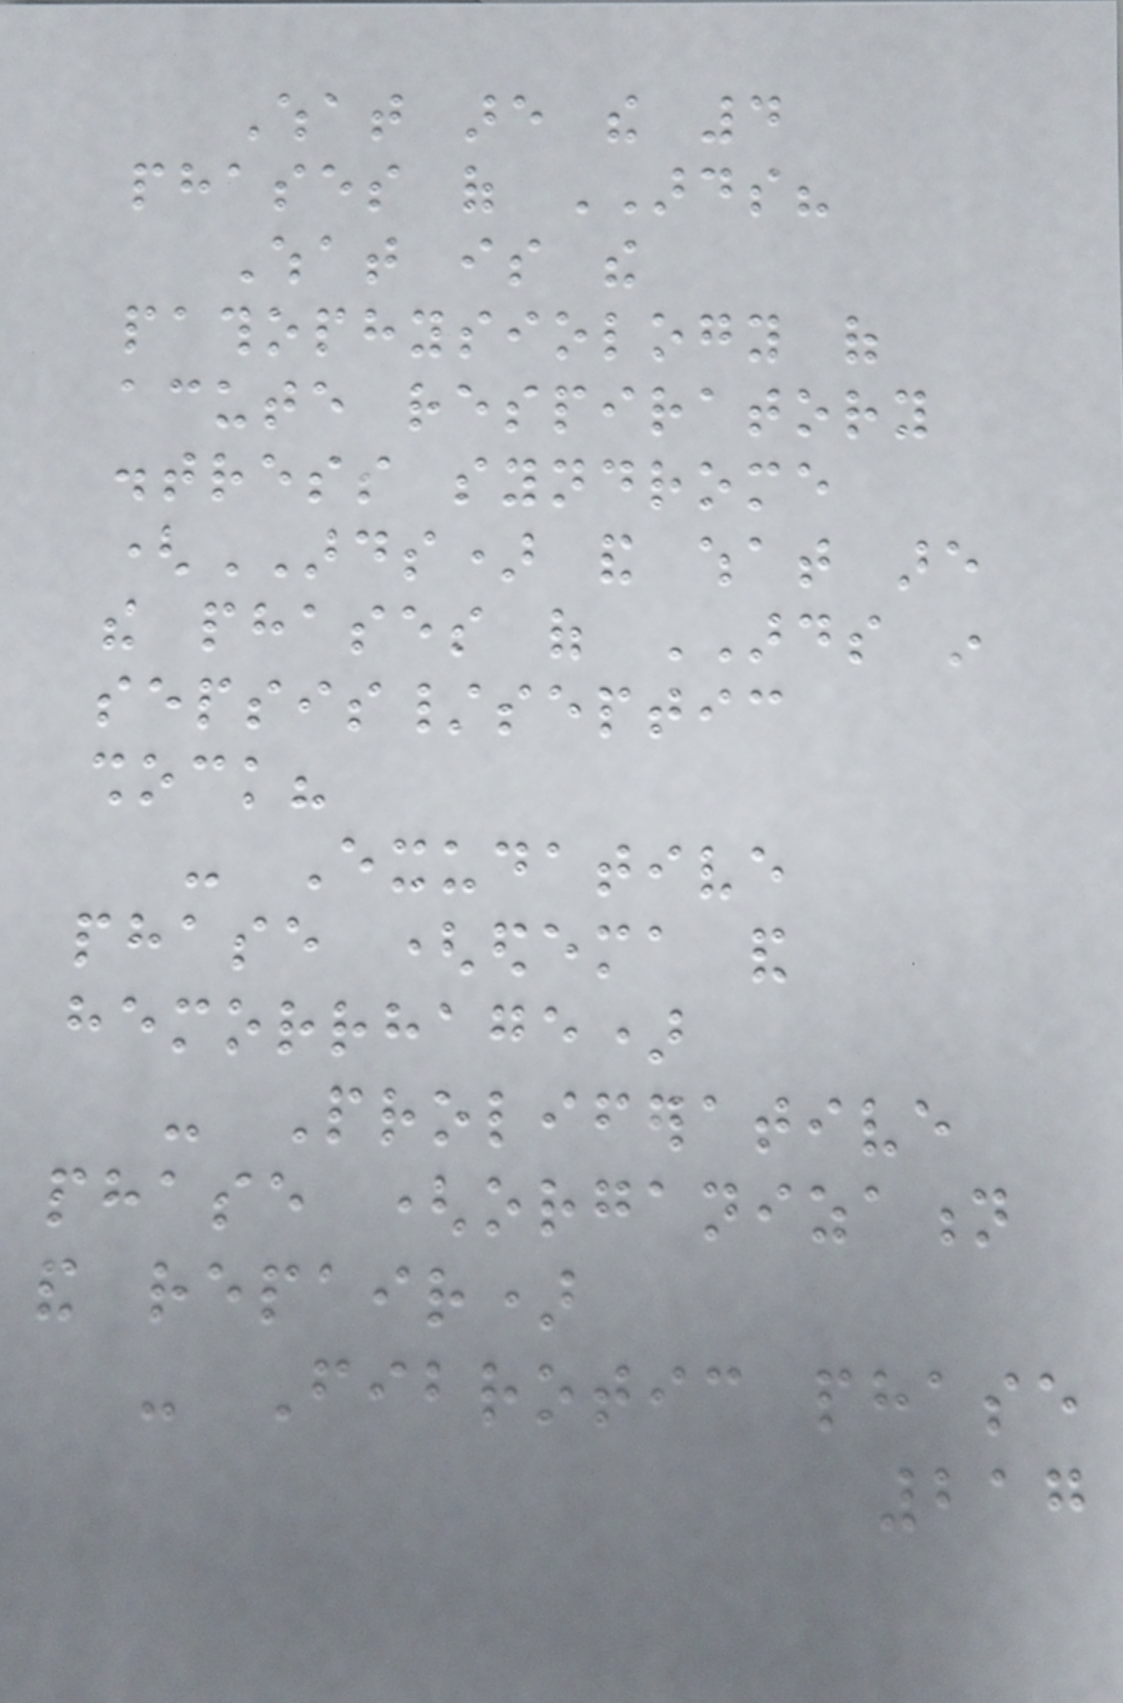What are the 4
phases of ARDS?
What is the
pathophysiology of
acute respiratory
distress syndrome
(ARDS) and what are
the phases of ARDS in
sepsis/septic
shock?
- Exudative
phase (edema and
hemorrhage)
- Proliferative
phase (organization
and repair)
- Fibrotic phase
217
